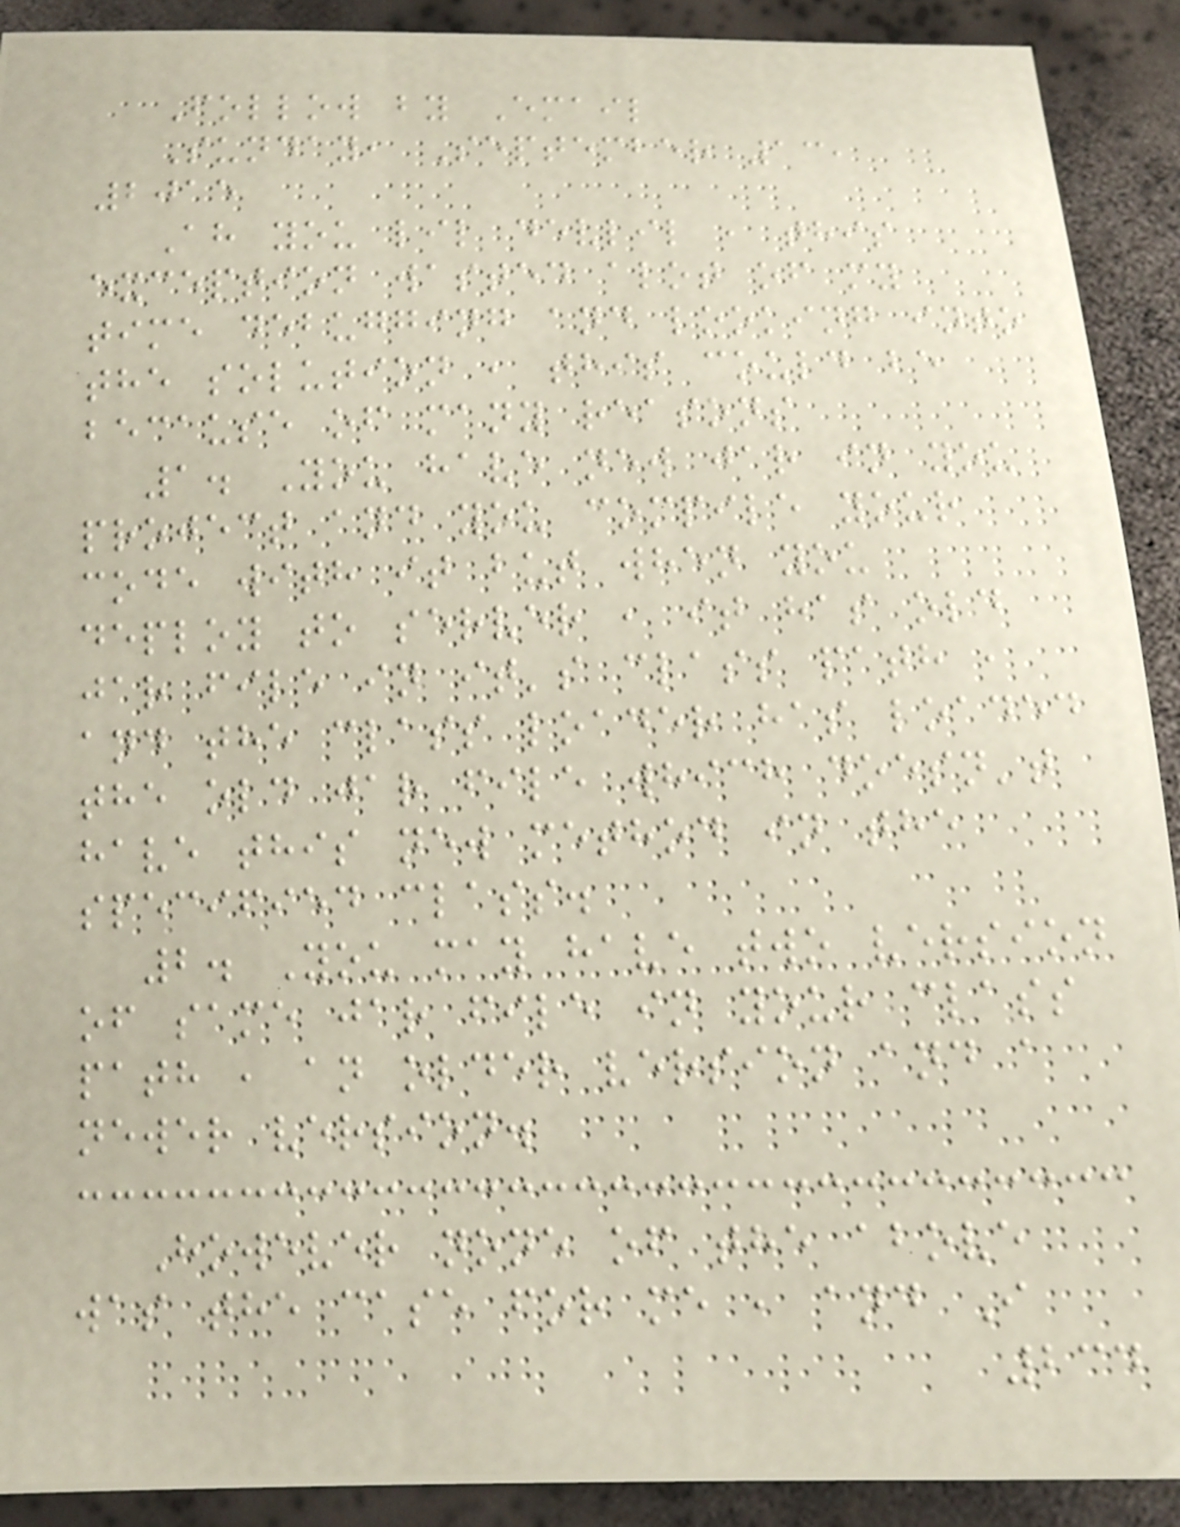Follow by Email
Sunday, September 13,
2015
Ah you lil devlil , this
exception wasted alot of my
time debugging and looking into
the solution , this could be
because of many reasons
1. You have new jar in you
project and you compile your
code with it but when you
deploy to server , it has old
jar file in it's class path ,
and the class loader has loaded
the old jar file which doesn't
have this new method in the
specified class.
2. You may have two version
of same jar file in your class
path , an older version and a
newer version.
However none of the above
was the case for me , and I
234
